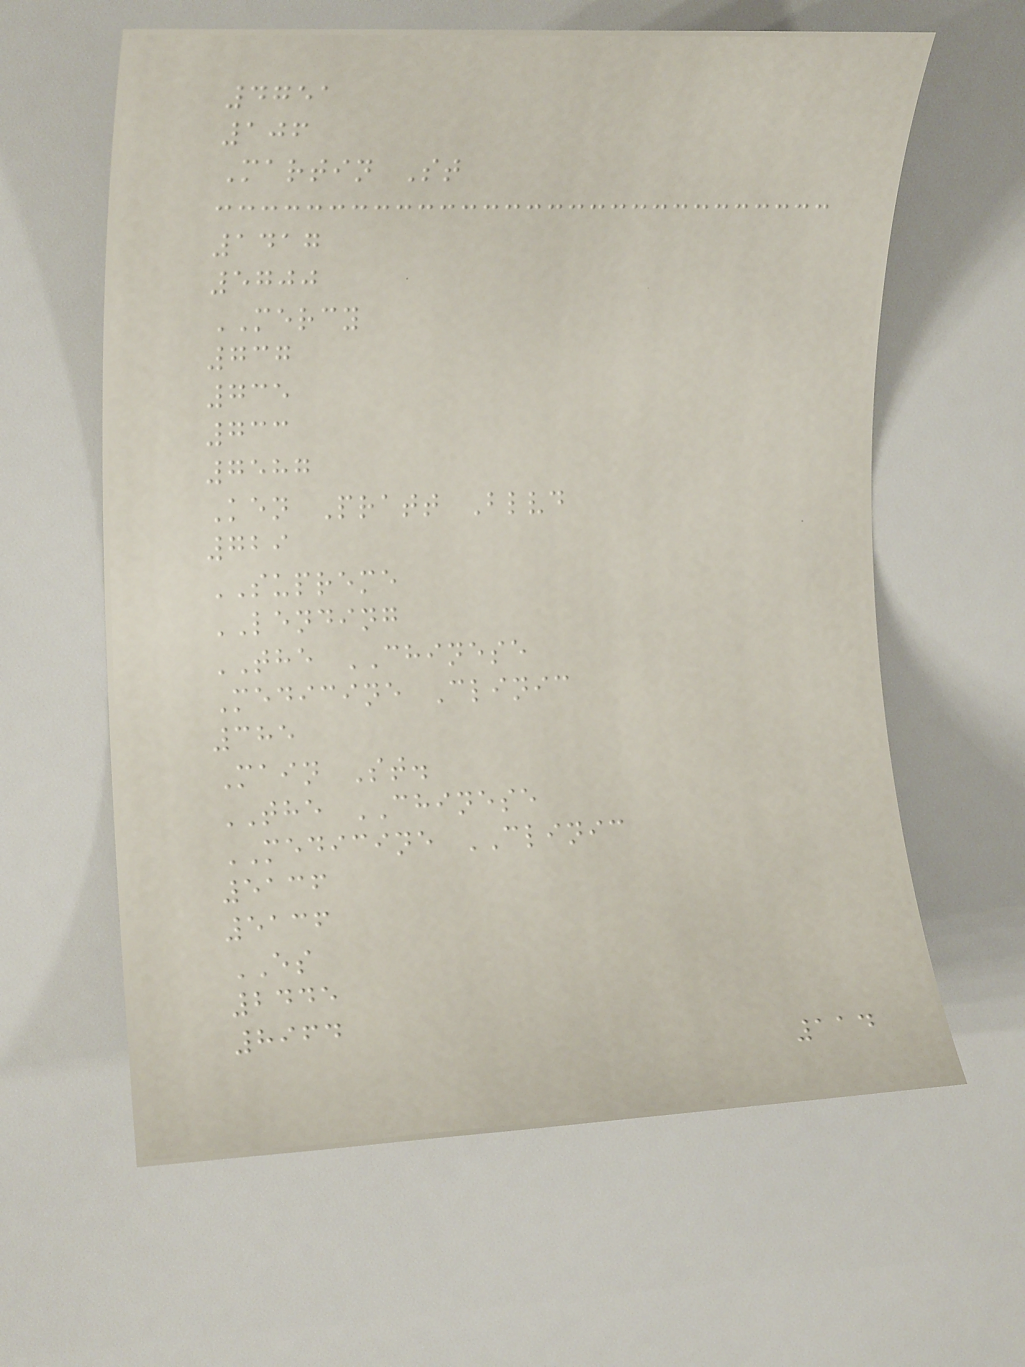4751
106
Martin St
1417
5700
MERCY
737
735
733
7587
Ken Pratt Blvd
729
SUPREME
LENDING
THE CHINESE
Medicine Clinic
385
Main St.
THE CHINESE
MEDICINE CLINIC
5136
5136
ES
2445
8964
114
